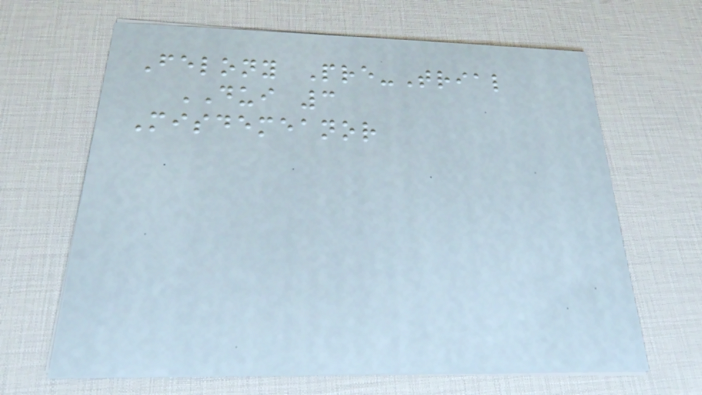Felony Pre-Trial
DUI 3
Misdemeanor
